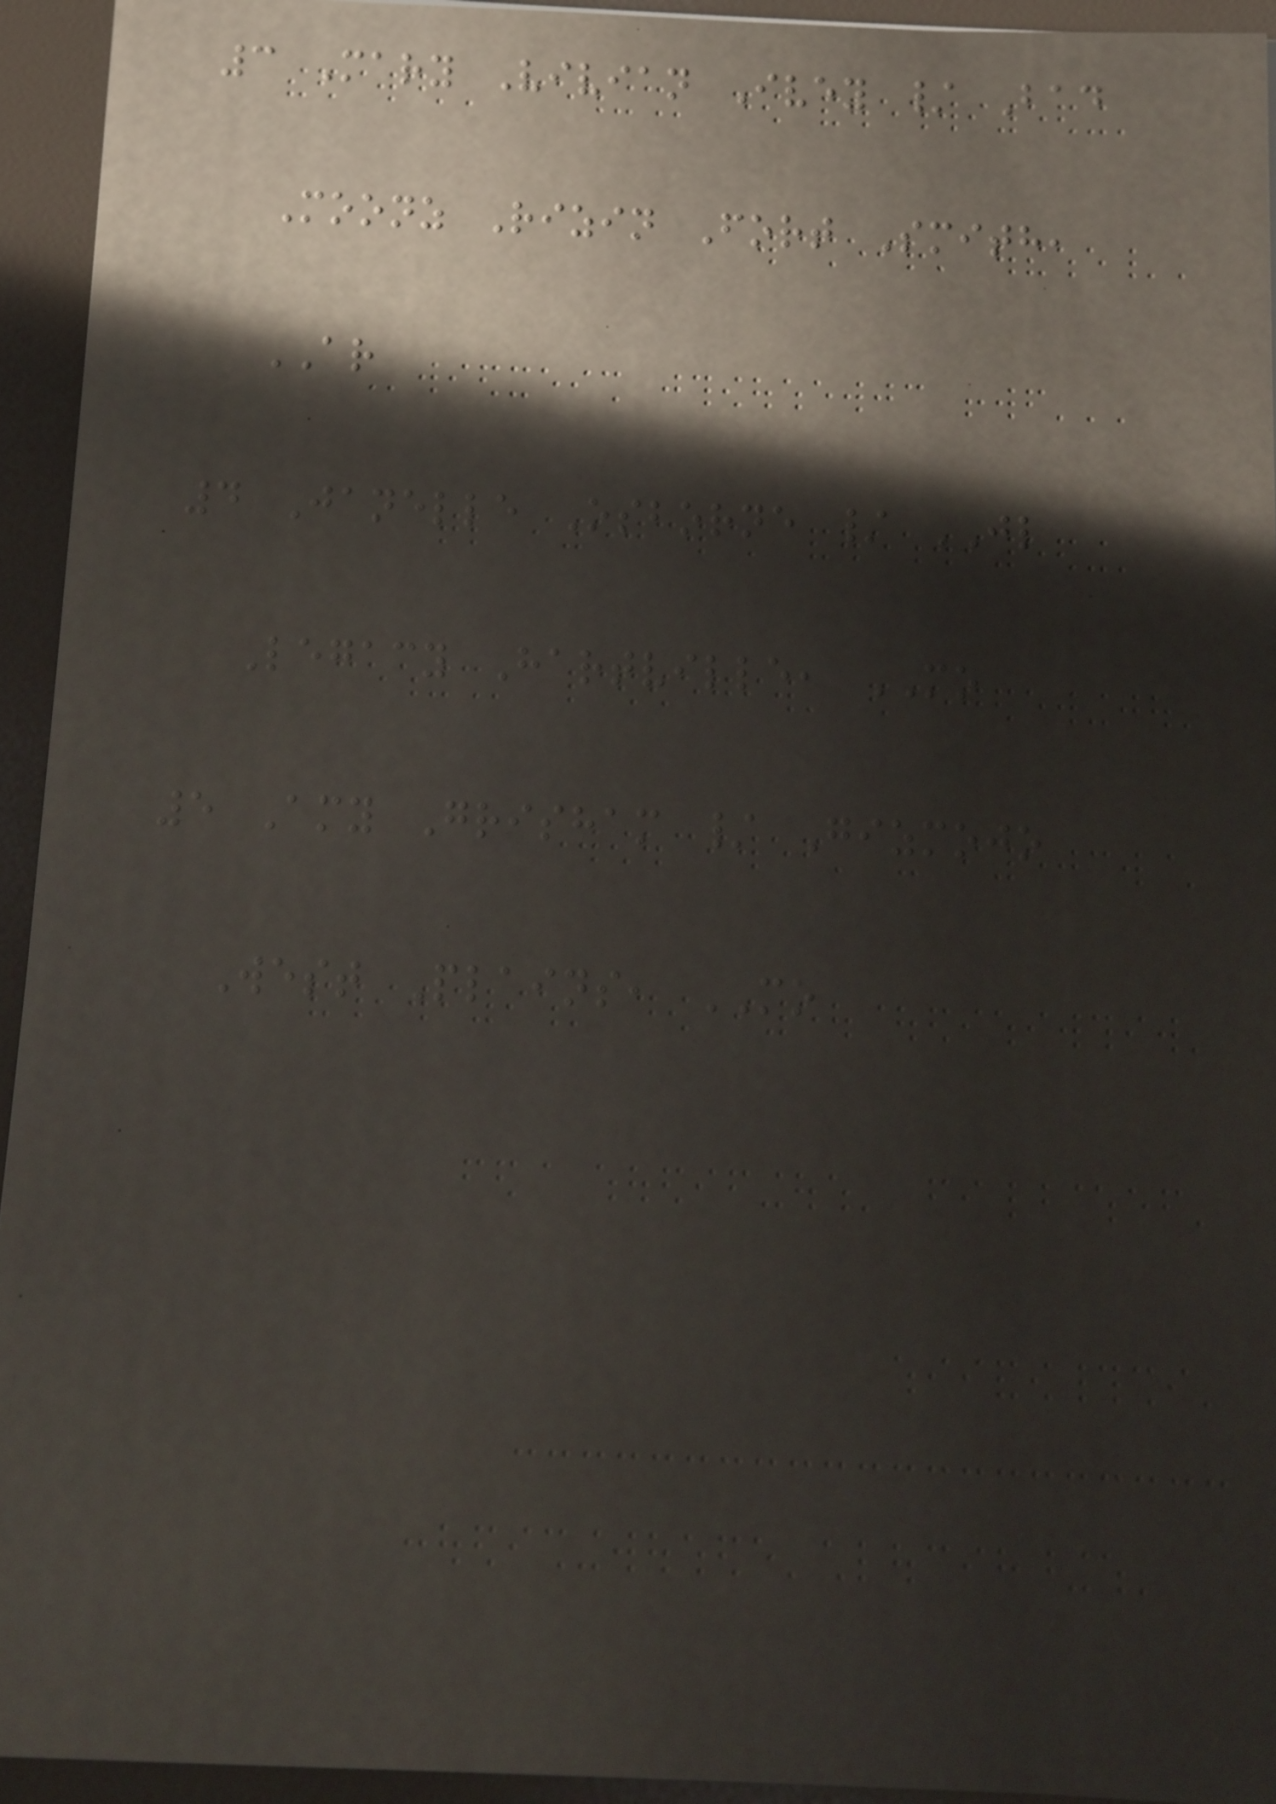3 Mary Vivian Ivey / Bad
Moonz Rizin Fort Smith,
AR
4 Janelle Osborne / JL
Legacy Hartville, MO
5 Amy Grisham / Gizmojo
West Plains, MO
